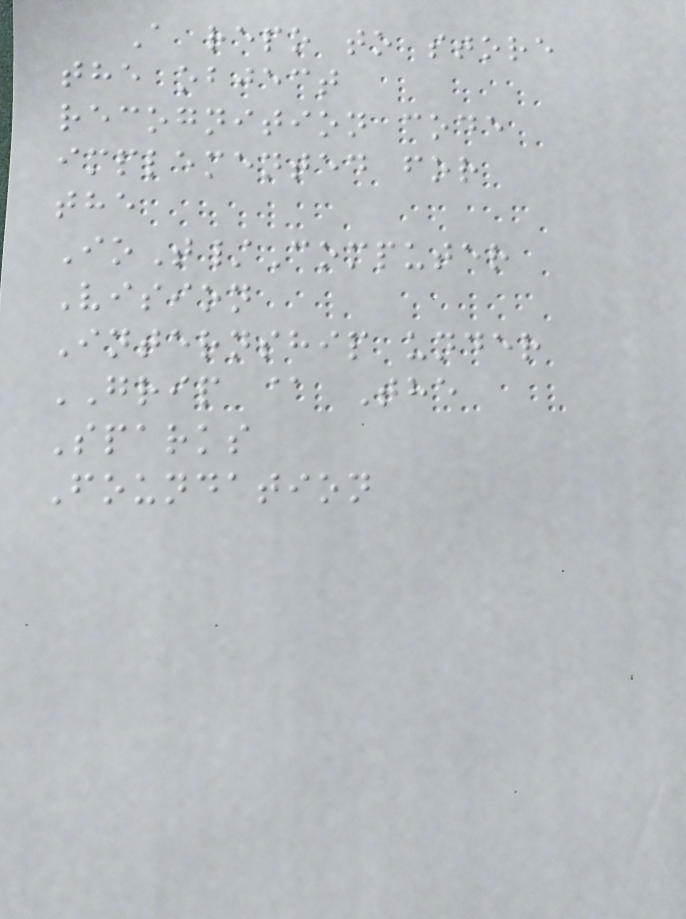A repo to store
the object
recognition code
implemented for
the
IoT/Computer
Vision
Internship under
GRIP @ The
Sparks
Foundation
